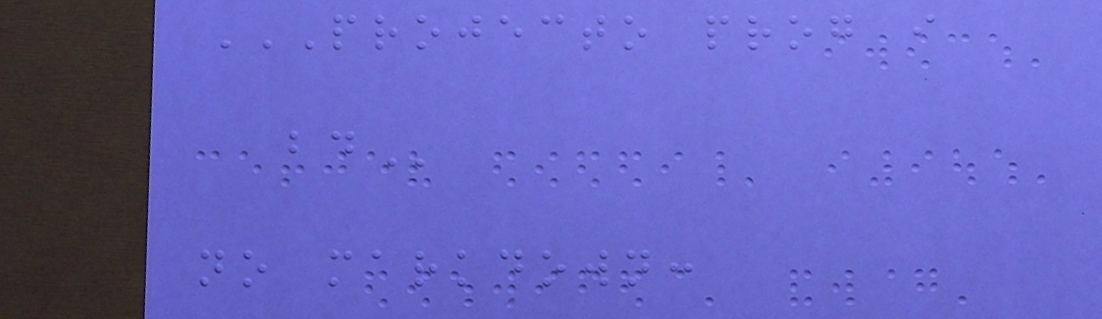PROJECTO PROG I
BD
no markdown:
